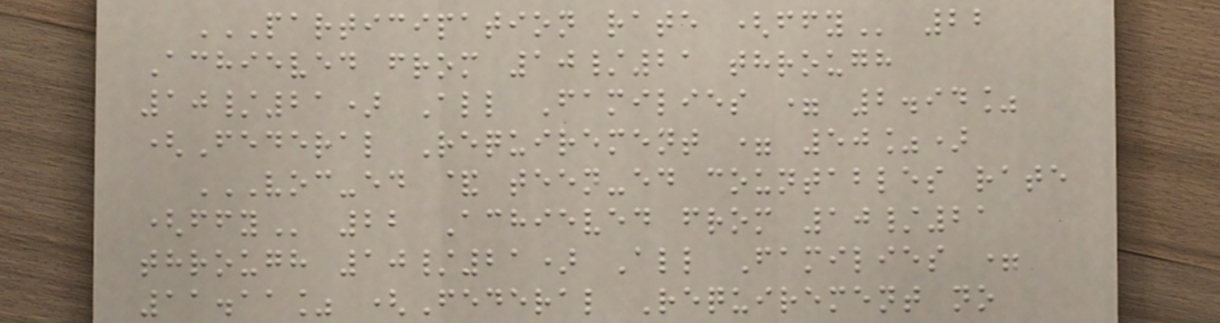PARTICIPATION RATE (FFY 22
Achieved from 10/21 through
10/21) All Families = 2.94%
(Federal Requirement = 50%)
VOC-ED & TEEN-ED COUNTABLES RATE
(FFY 22 Achieved from 10/21
through 10/21) All Families =
11.11% (Federal Requirement no
